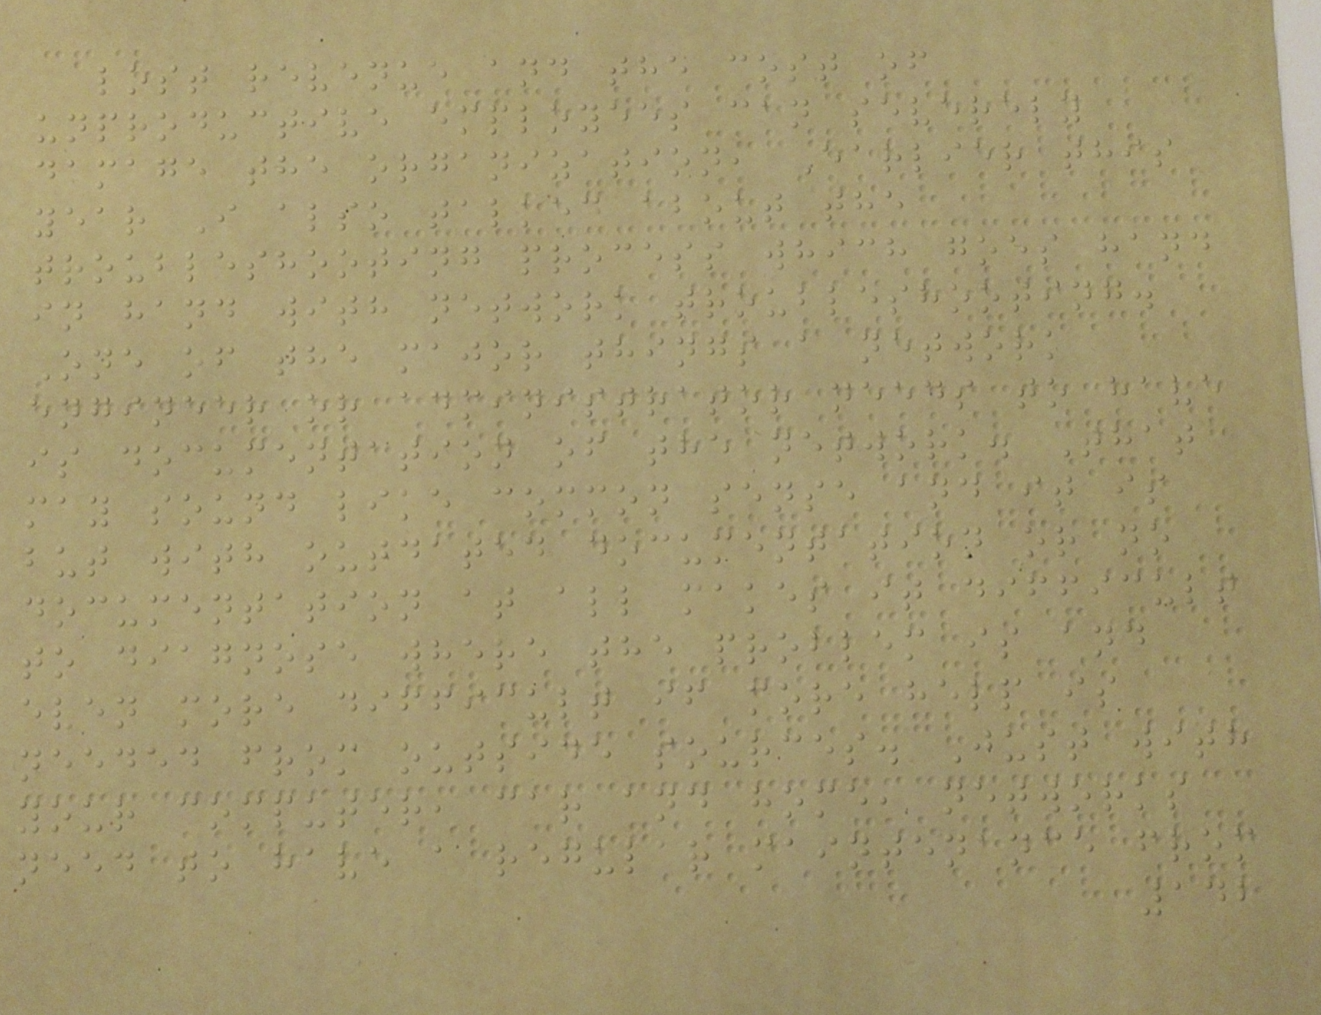lost revenue and the cost of
unproductive employees can severely
damage the organization, Earlier this
year I also talked about the
troubleshooting process which goes hand
in hand with network troubleshooting.
One of the major things a network
engineer or administrator needs to have
is documentation of the network. That
may sound like common sense and it is
but with outdated documentation or no
documentation at all makes it difficult
to diagnose where the problem is and
even more difficult if more help is
needed from outside sources. Just with
your computer, car and home, networks
need to have a regular maintenance from
142
